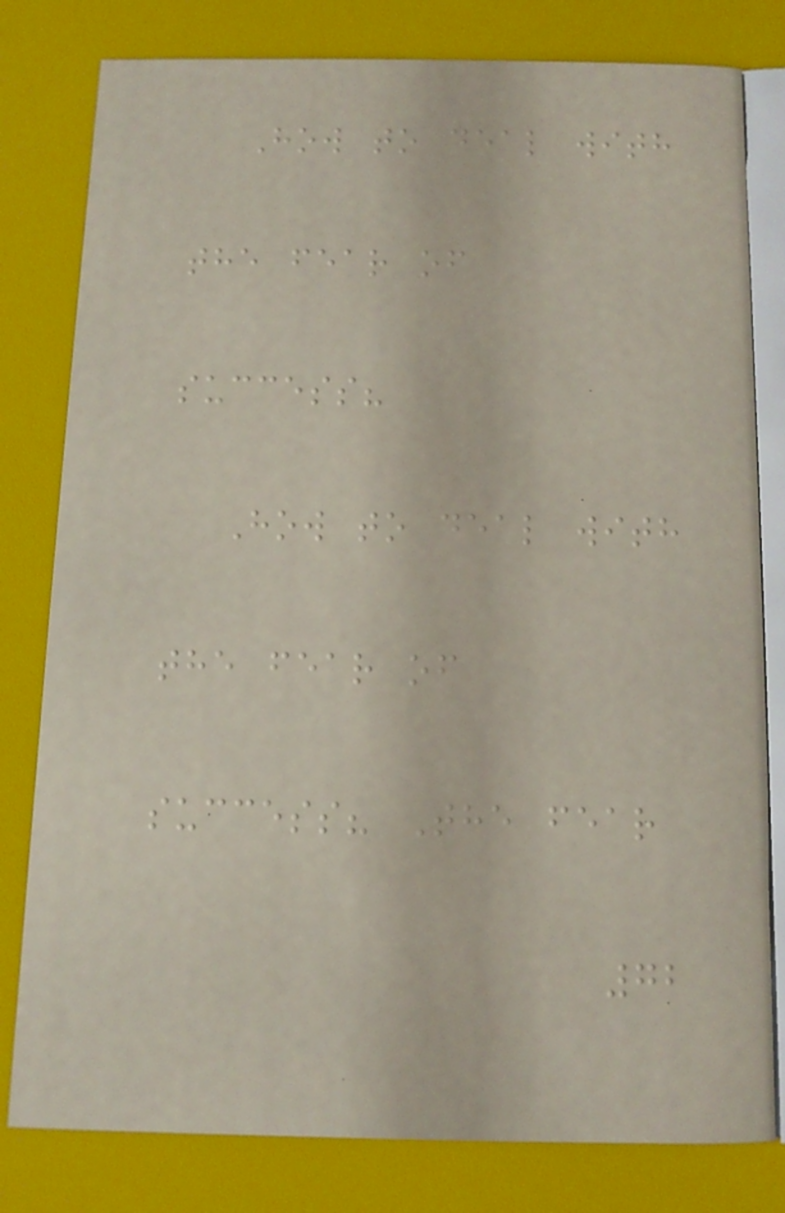How to deal with
the fear of
success?
How to deal with
the fear of
success? The fear
72
